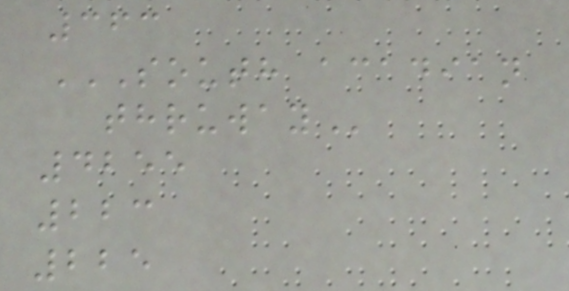363
SOUTH ACADIAN
THRUWAY
4255
223
225
